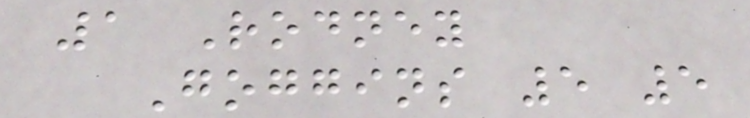1 Rodney
Goggins 5 5
